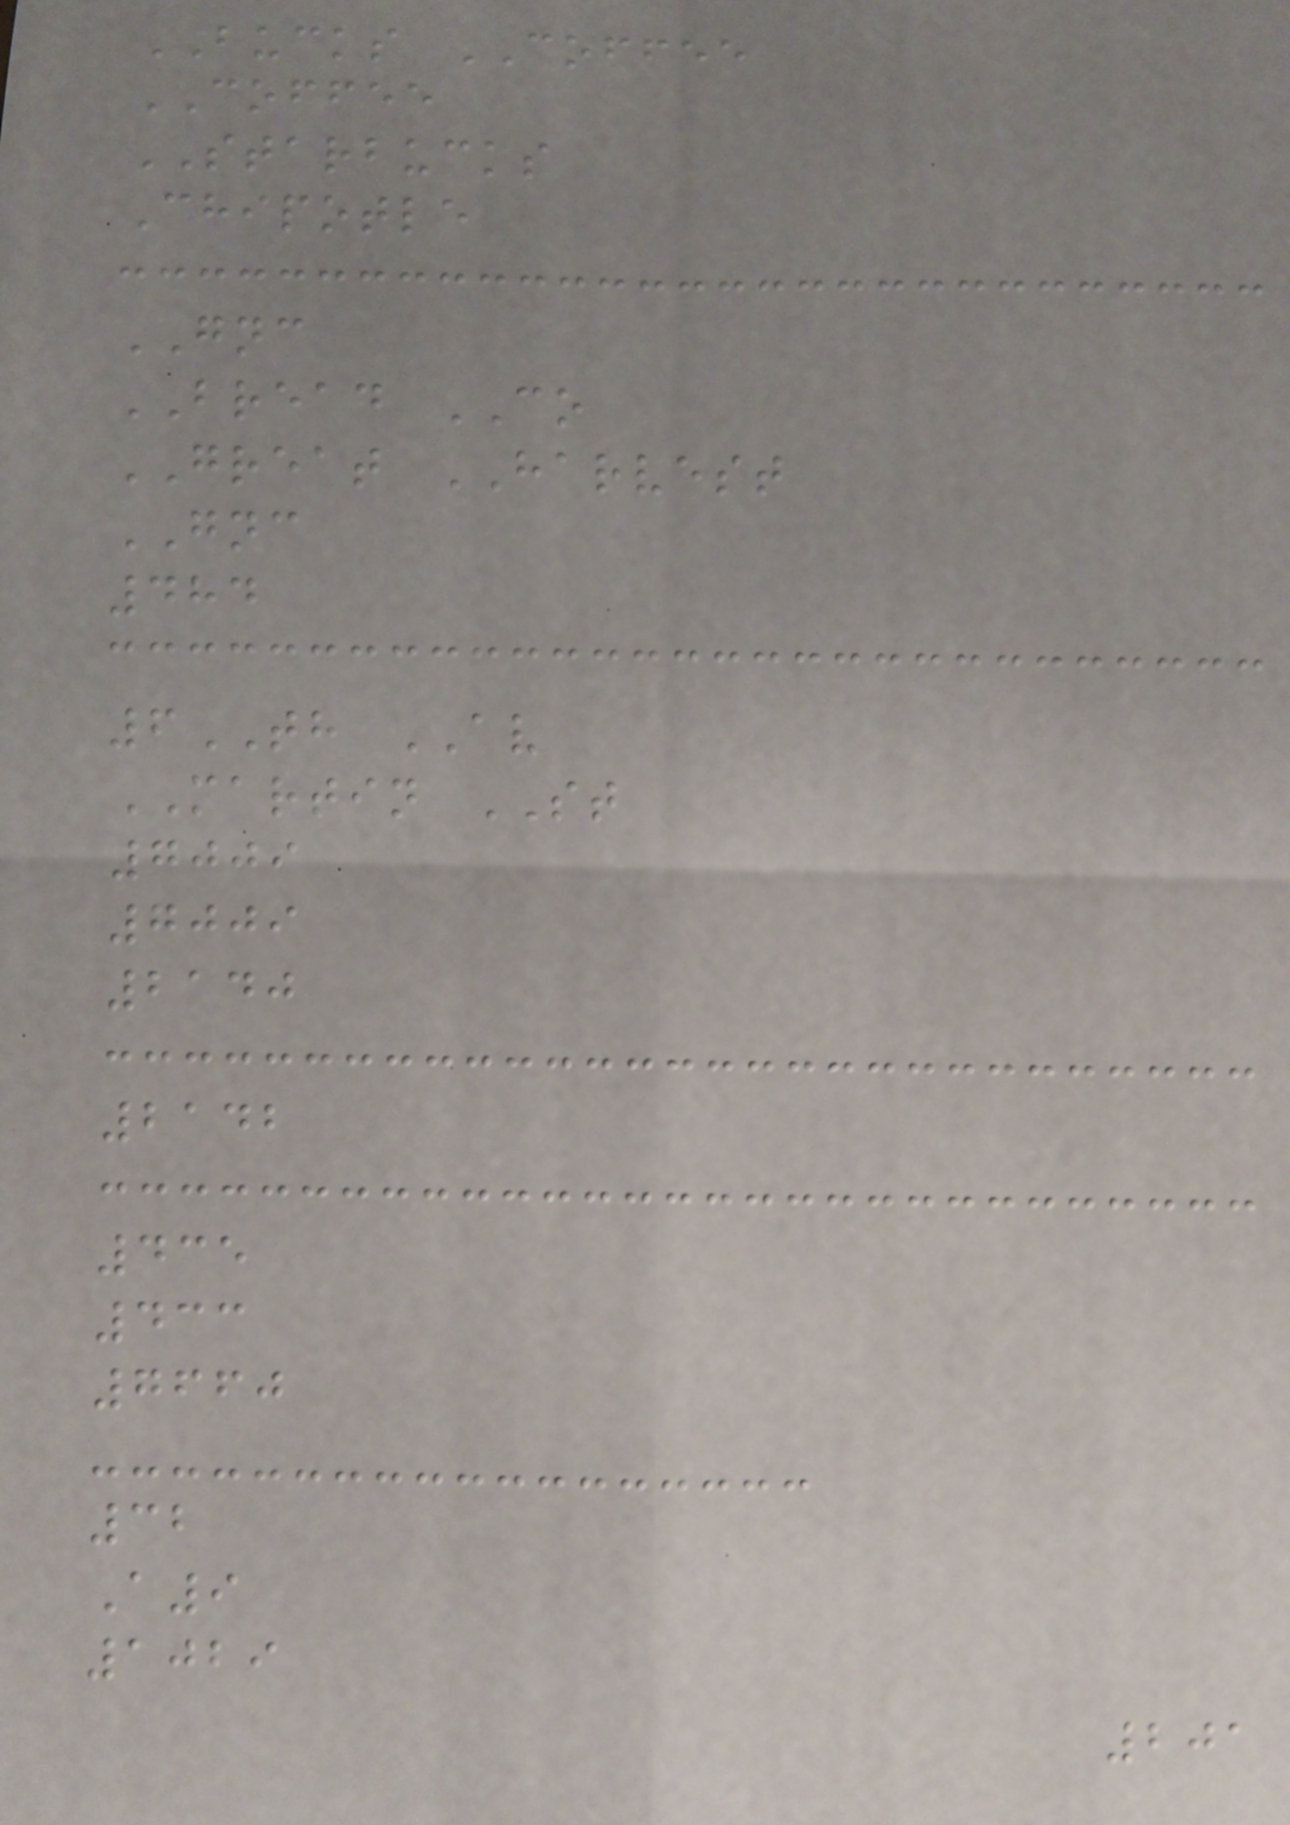BUCKS COFFEE
COFFEE
STARBUCKS
Chipotle
GNC
BREAD CO
GREAT HARVEST
GNC
484
6TH AV
MARTIN ST
7009
7009
2140
2142
435
433
7660
32
A9
1029
201
